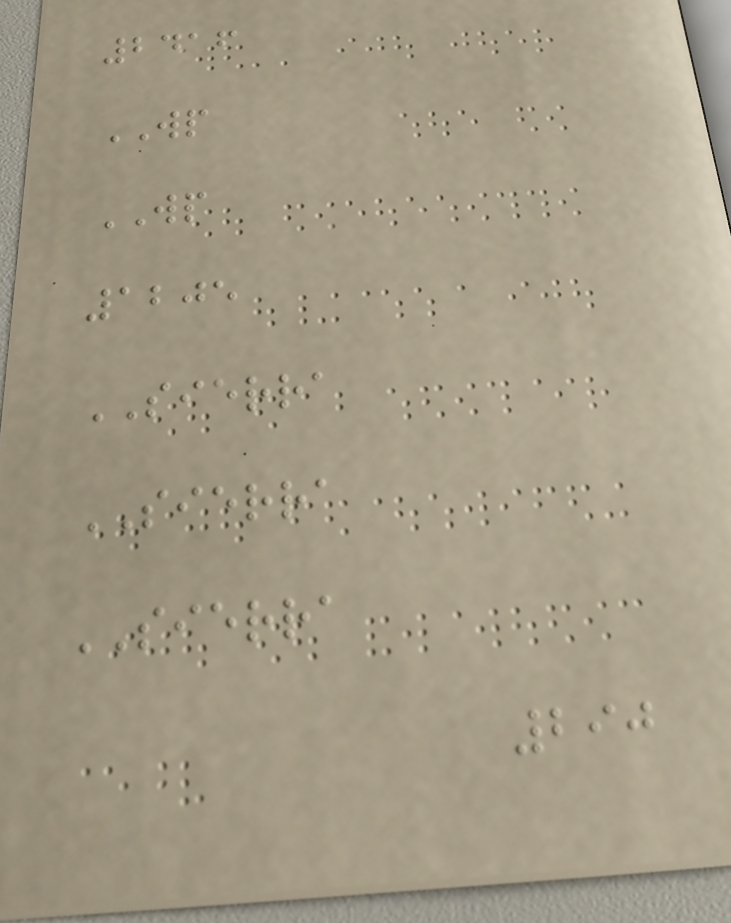2416
WP
WP
1205
SIERRA
SIERRA
SIERRA
290
